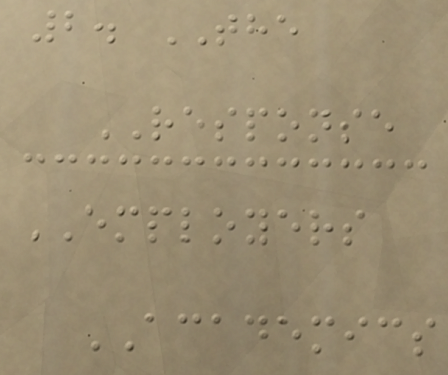2. THE
RESPONSE
EMPLOYERS
ACADEMICS
